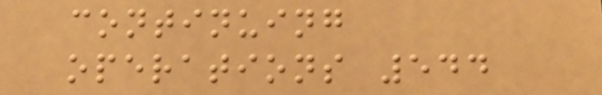continuing
operations 544
